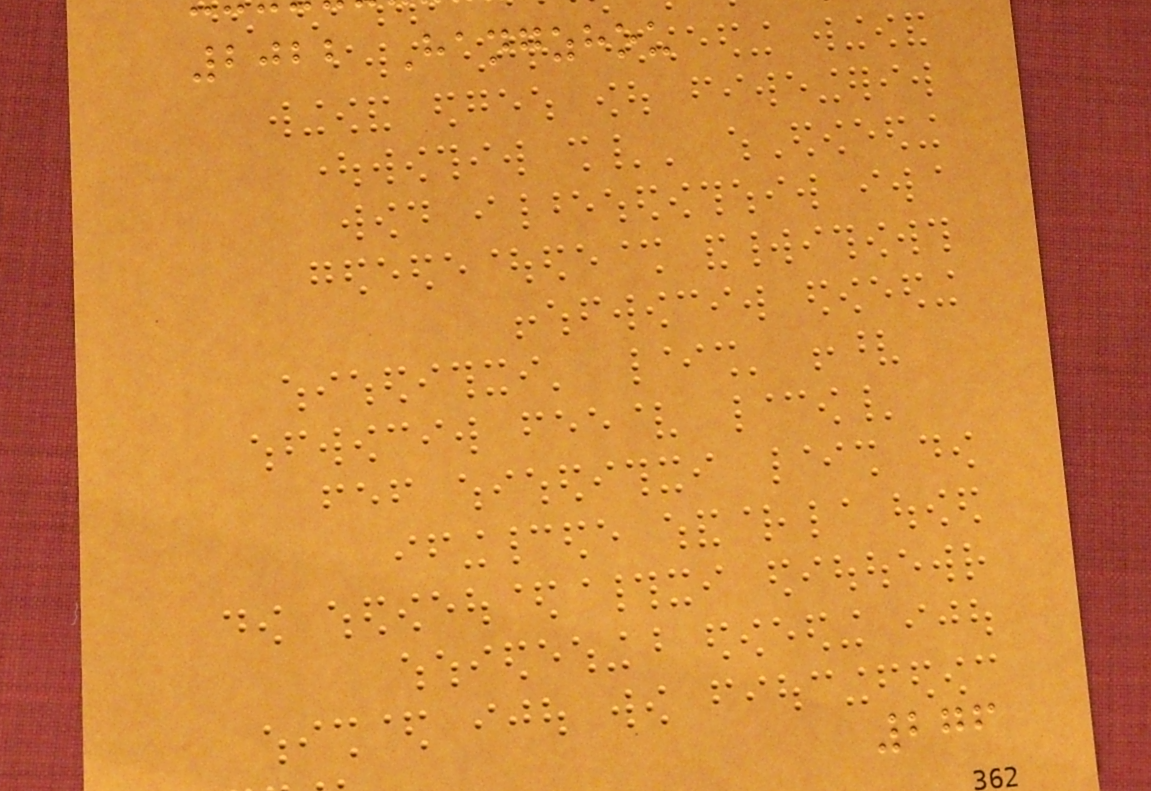2022 Hangzhou
276
